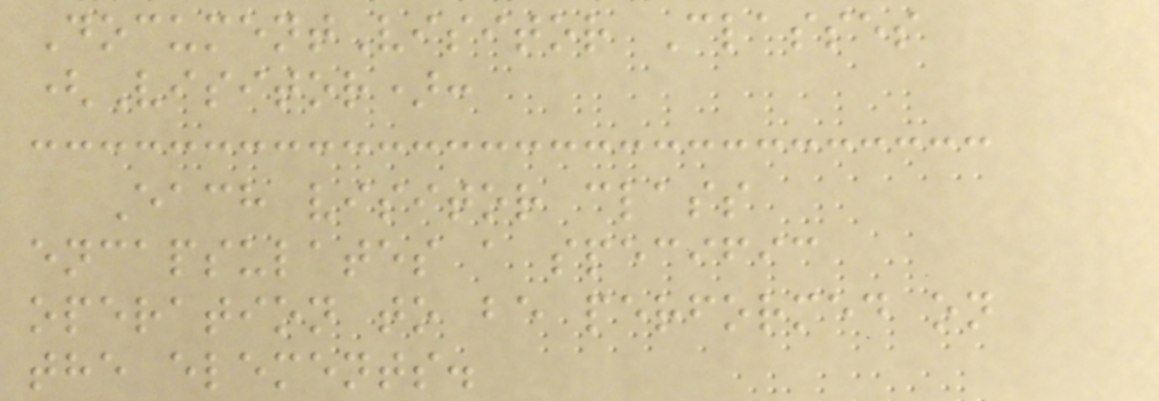DocumentVisitor Classes
(Visitor):
Each visitor class
encapsulates a specific
operation to be performed on
the elements.
